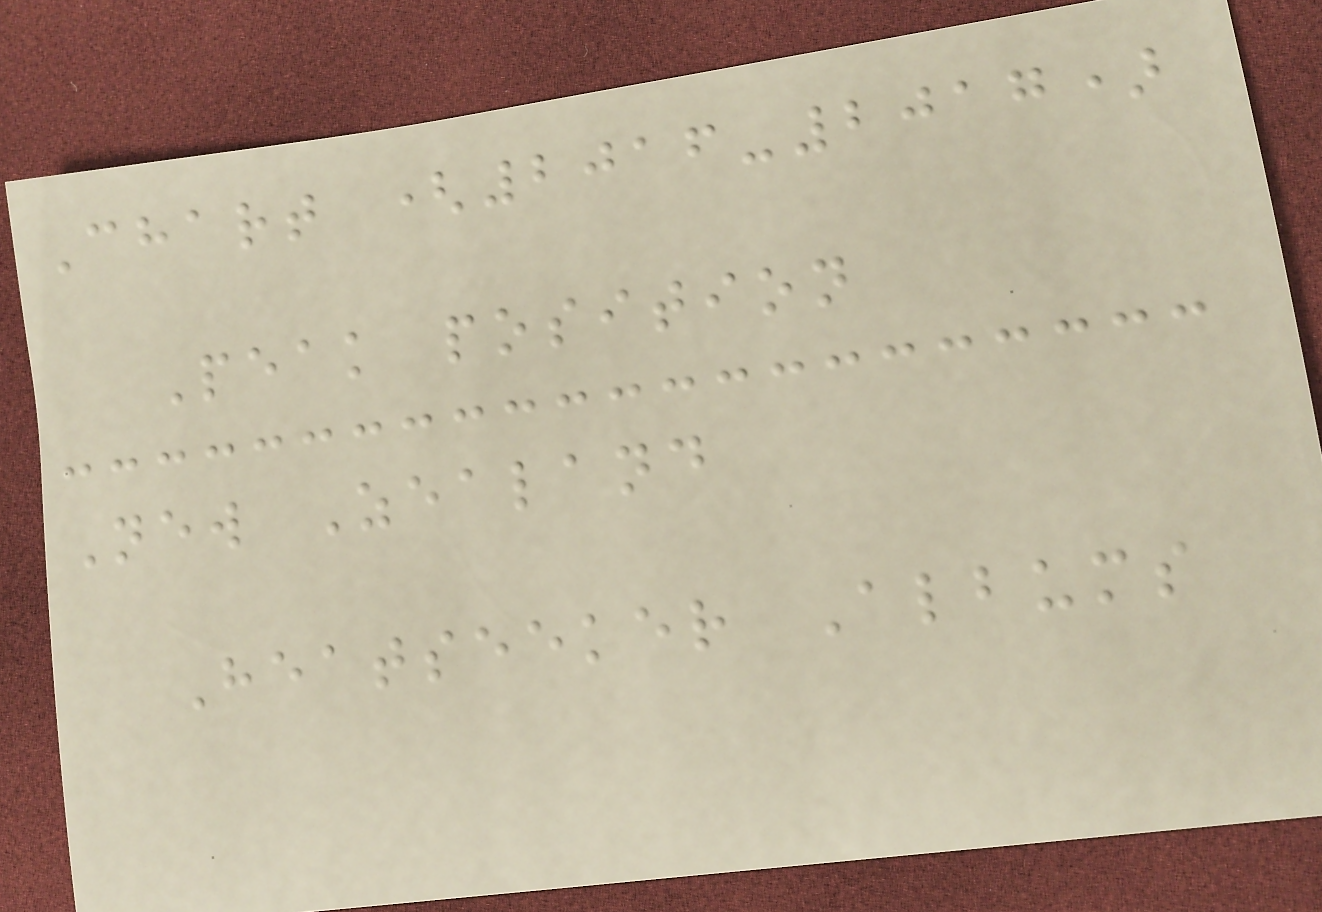Chart (2016-2017)
Peak position
New Zealand
Heatseeker Albums
